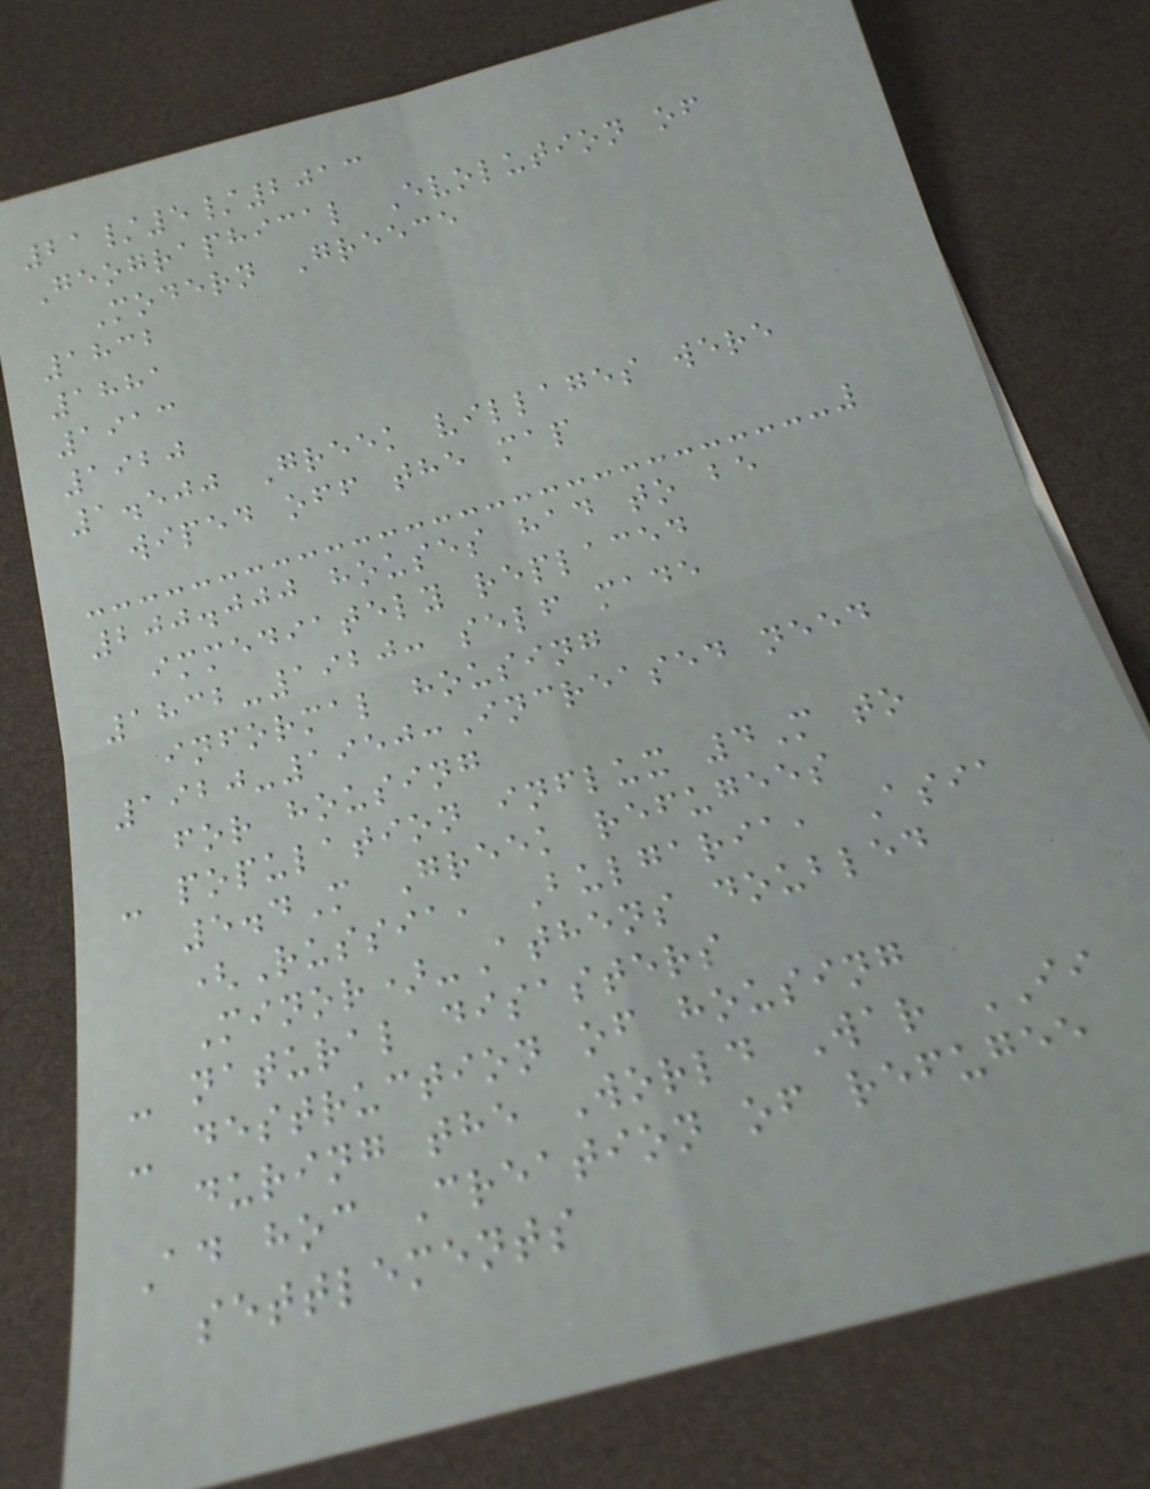21/5/2013
Geographical Evolution of
Modern Greece
1832
1881
1913
1920
1.500 Greek villages were
wiped off the map
200.000 houses had to be
immediately replaced
1832-1920: self made
informal housing
1920-1950:Increased need
for housing
- population influx 4M to
5.4M Greek refugees
(Russia, Bulgaria, Asia
Minor)-Athens doubled
- natural disasters
- destruction of housing
during the World War II
Ad hoc Creation of refugee
settlements
